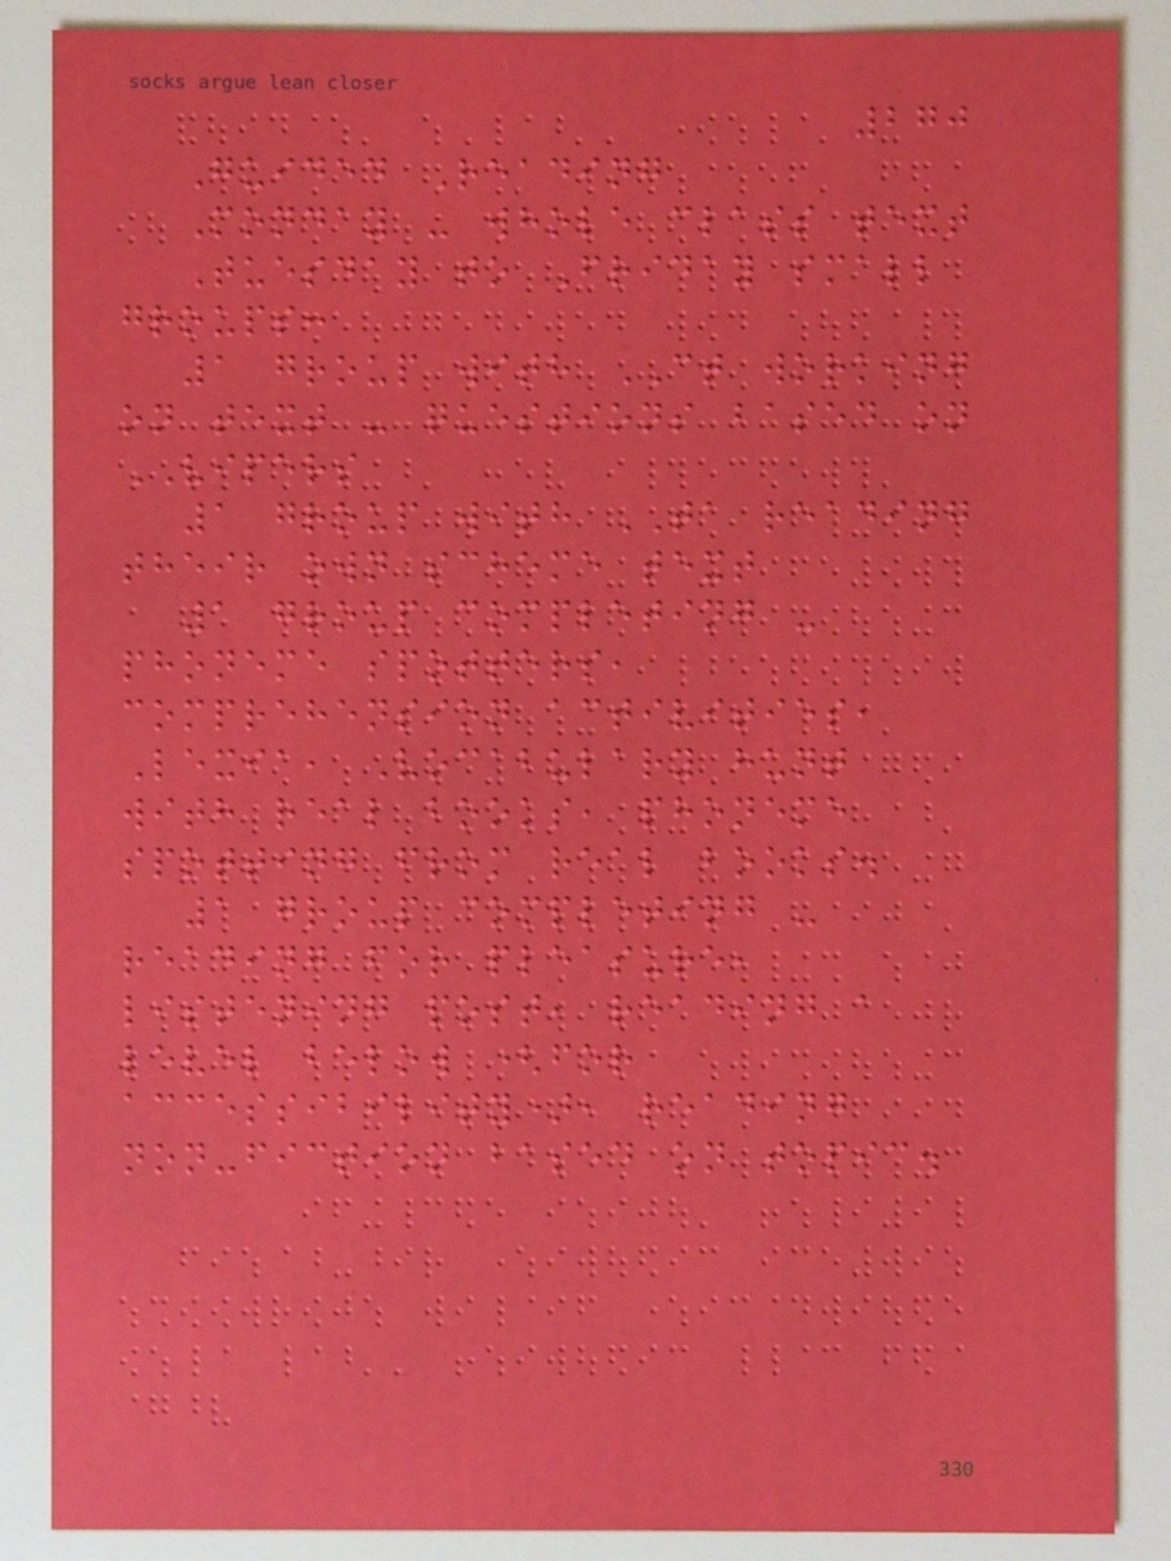270
Guided Reading
Monday - whole class text
Tuesday to Friday small
groups:
1 group with CT working
on text - questions based on
VIPERS
1 group with TA reading
their own scheme text
1 group completing -
phoneme spotters,
comprehension activities,
Lexia, Vocabulary hunt
with real books, phoneme
spotting from real books.
1 group completing -
reading for pleasure,
listening post, reading a
level below (for
accessibility), reading
non-fiction based on topic.
